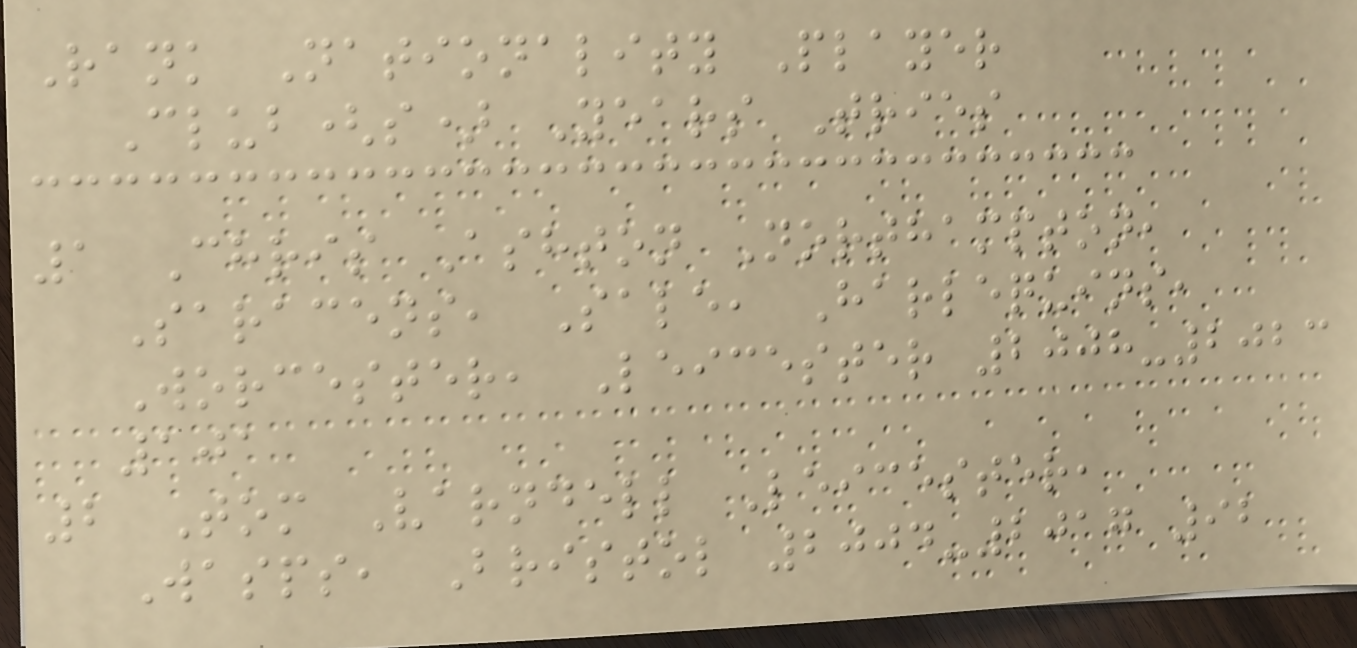Rank Nationality Player
Club(s) Years Tries
1 Chris Ashton Northampton,
Saracens, Sale, Harlequins,
Worcester, Leicester 2008-2023
101
2 Tom Varndell Leicester,
Wasps, Bristol 2004-2017 92
